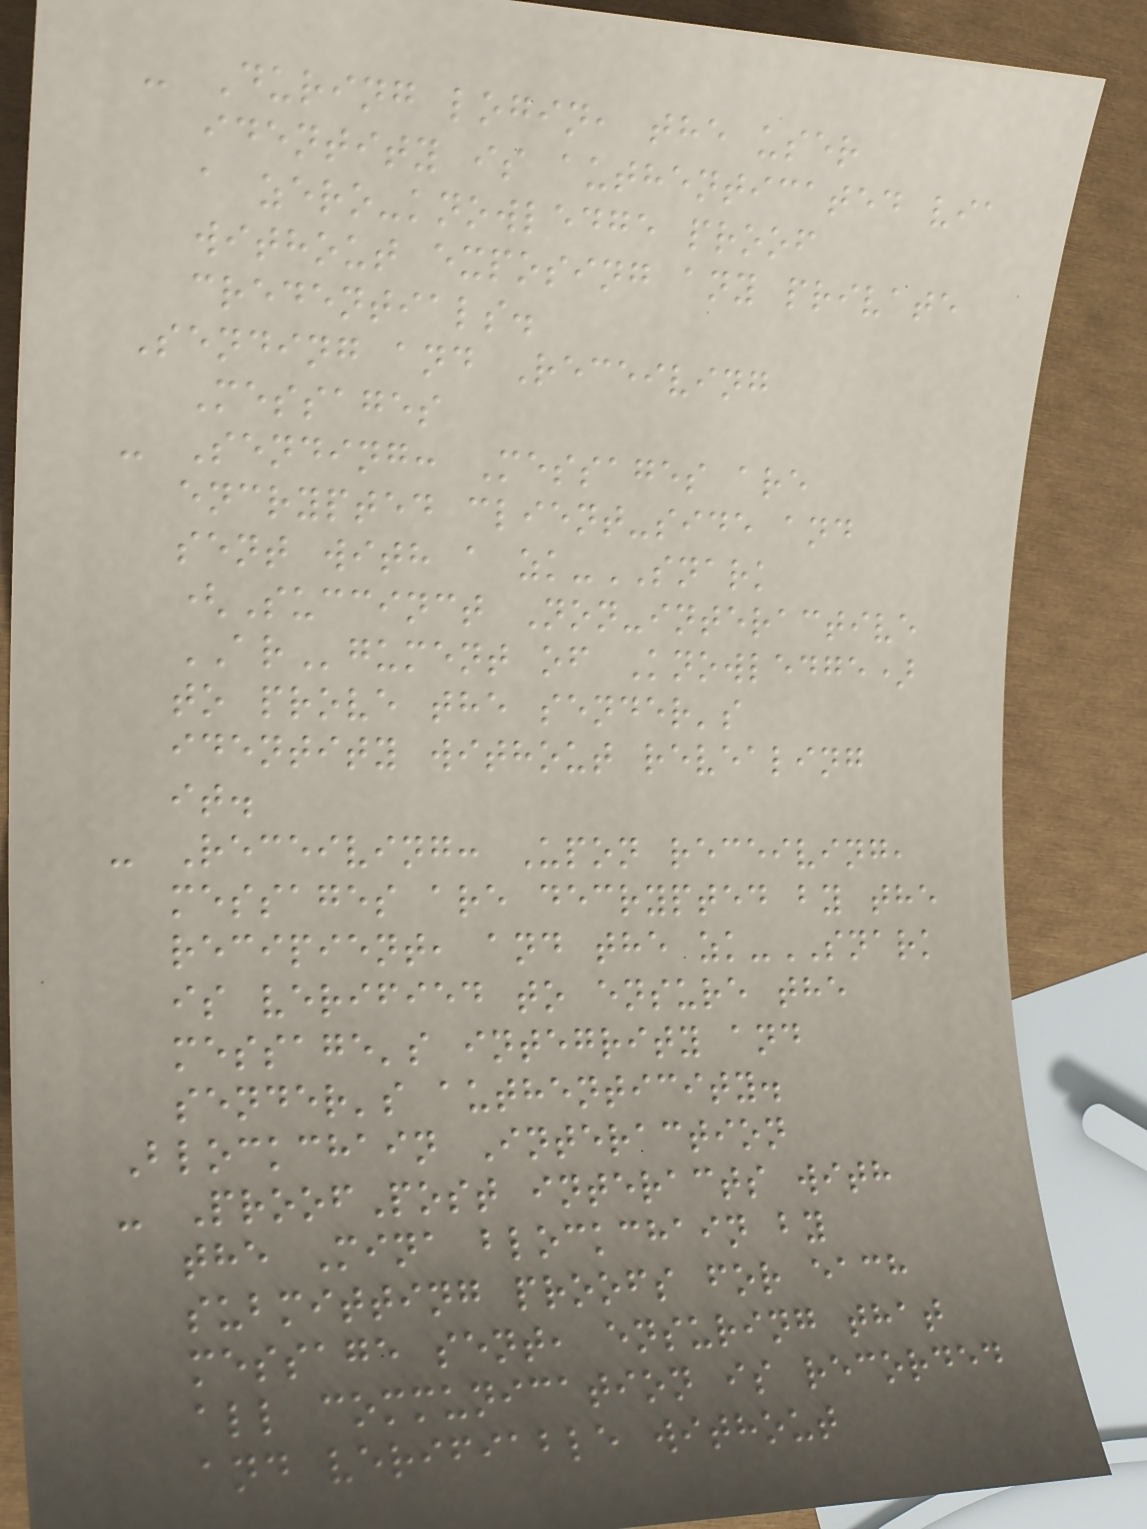- During login, the user
identity is authenticated via
a zero-knowledge proof
without exposing any private
credentials.
Sending and Receiving
Messages
- Sending: Messages are
encrypted client-side and
sent with a zk-SNARK
(Succinct Non-interactive
ARgument of Knowledge)
to prove the sender's
identity without revealing
it.
- Receiving: Upon receiving,
messages are decrypted by the
recipient, and the zk-SNARK
is verified to ensure the
message's integrity and
sender's authenticity.
Blockchain Interaction
- ProofPost interacts with
the Mina blockchain by
submitting proofs for each
message sent, ensuring that
all communication is recorded
and verifiable without
